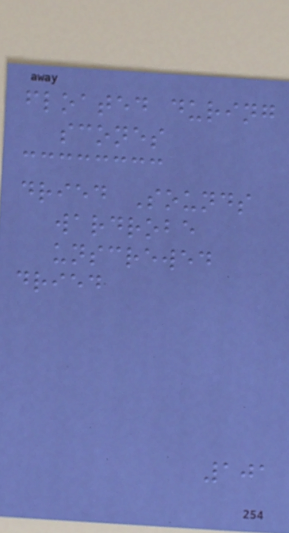floated during
scones
dried Sounds
wardrobe
unscrewed
dried
101
